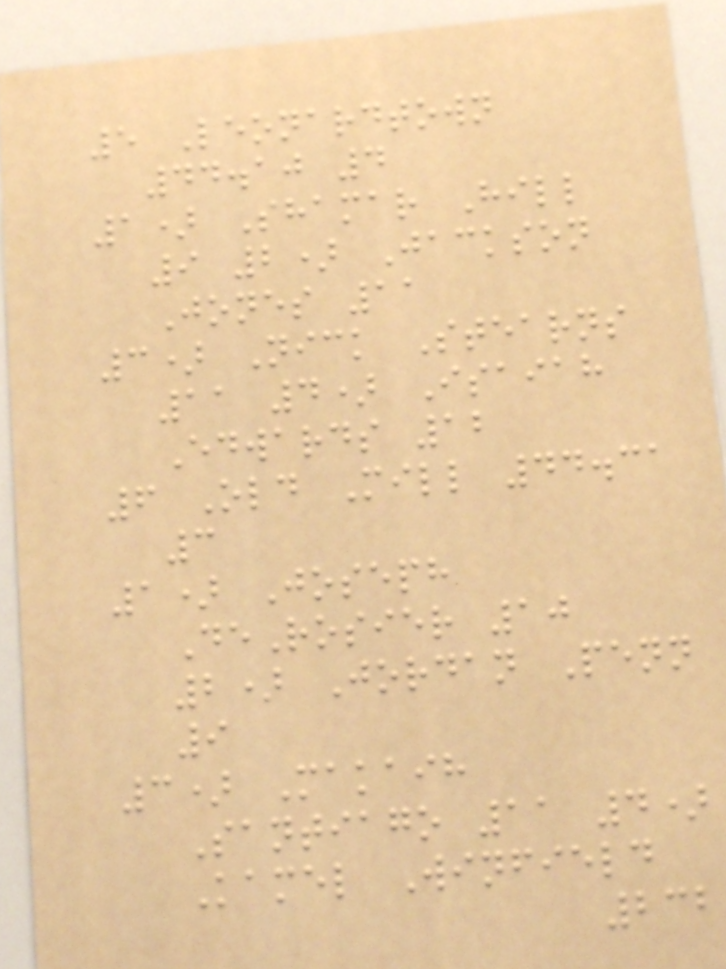5 Leonardtown
44.10 4
1) Shamar Hill
9 2) Jackson
Jones 11
3) Nick Stearns
11 4) Isaiah
Edwards 12
6 Old Mill 44.31
3
1) Joseph
DeRosier 10
2) Jordan Penn
9
3) Makaih
Santiago 11 4)
Kamel Winfield
232
